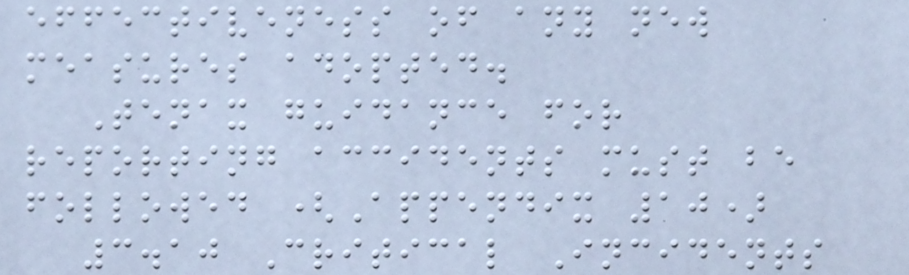effectiveness of any new
measures adopted.
Tenax guidance for
reporting accidents must be
followed (Appendix 10)
3.10 Critical Incidents
